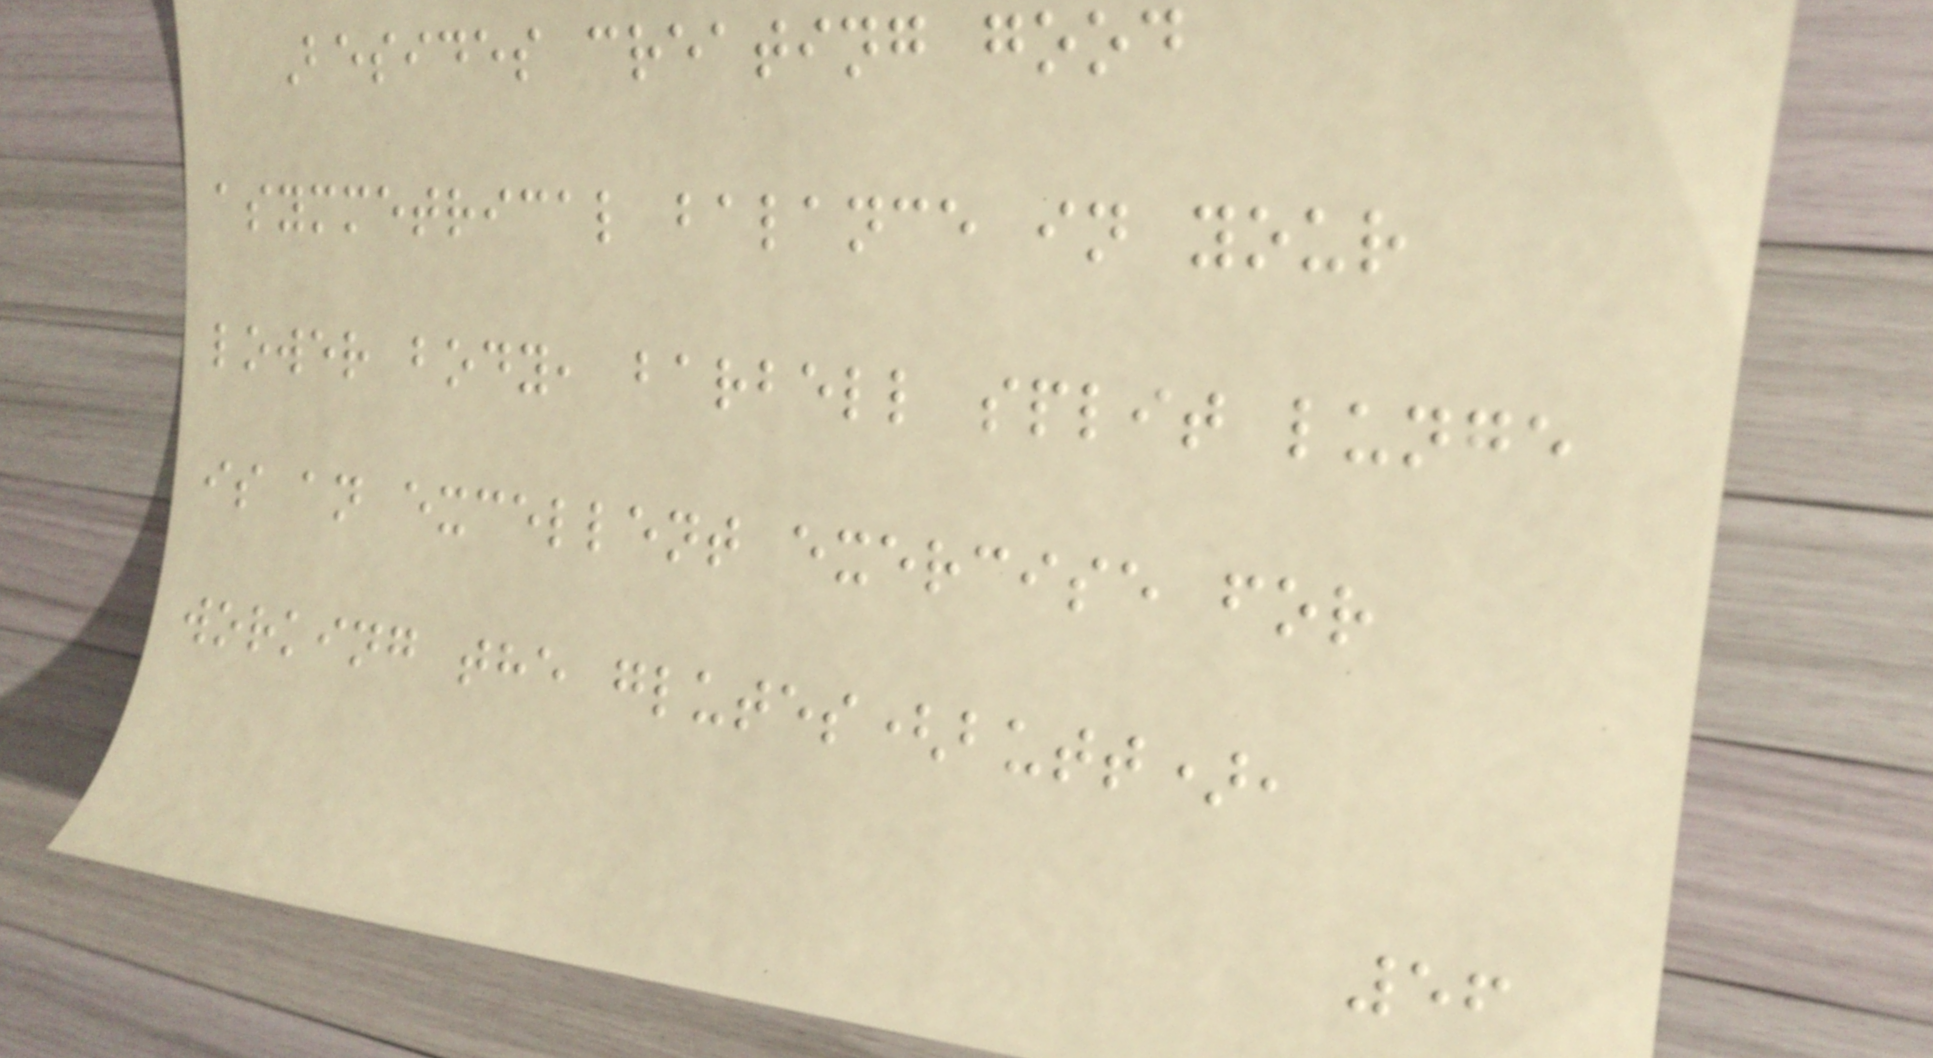Besides creating good
asymmetrical balance in your
lower body, barbell split lunge
is an excellent exercise for
working the glutes(butt),
56
